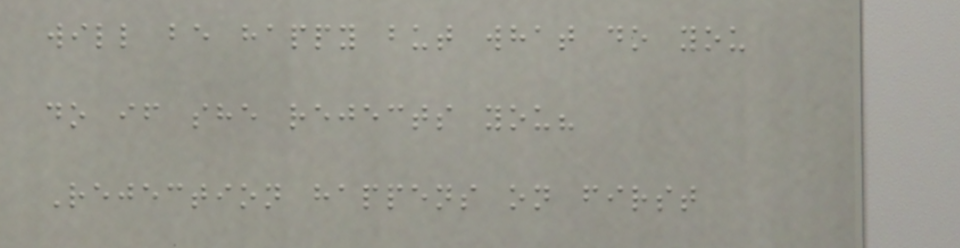will be happy but what do you
do if she rejects you?
Rejection happens on first
